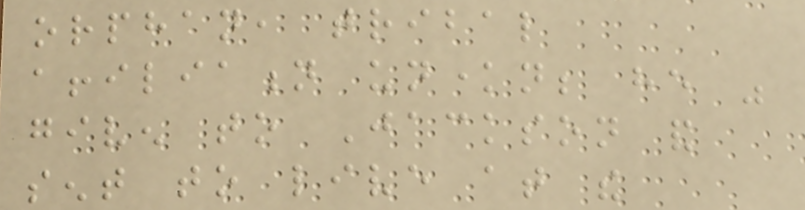orphan, tribal
affiliation unknown; he was
given to Jackson and
sent to live at the
